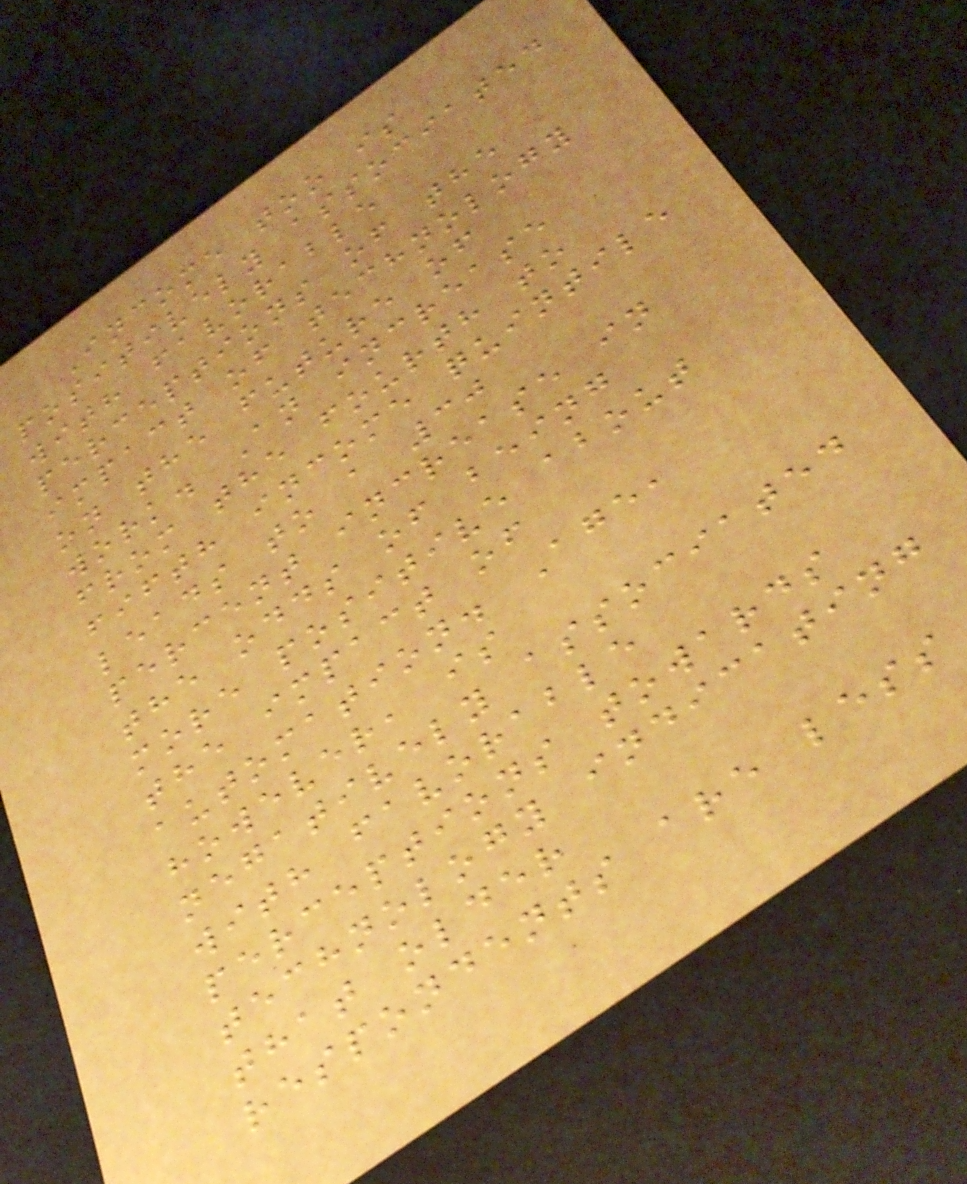Income too is
positively associated
with favorable
perceptions of the
impact of technology
on the future of
work. An increase
from the fourth to
fifth income quintile
leads to a 30
percent increase in
the odds of being
more positive about
the impact of
automation. Age,
however, is
negatively associated
with favorable
perceptions towards
technology indicating
that older
respondents are less
